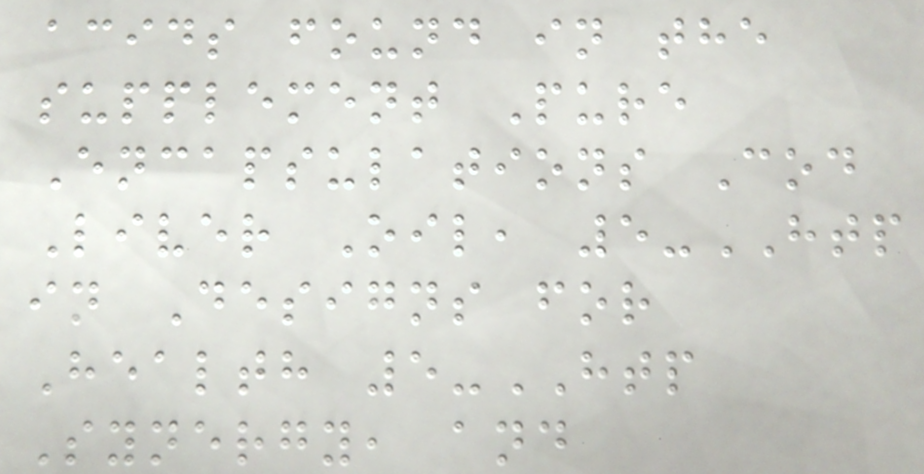acids found in the
supplement Pure
Encapsulations Cod
Liver Oil, 5-HTP
in Designs for
Health 5-HTP
Synergy, and
